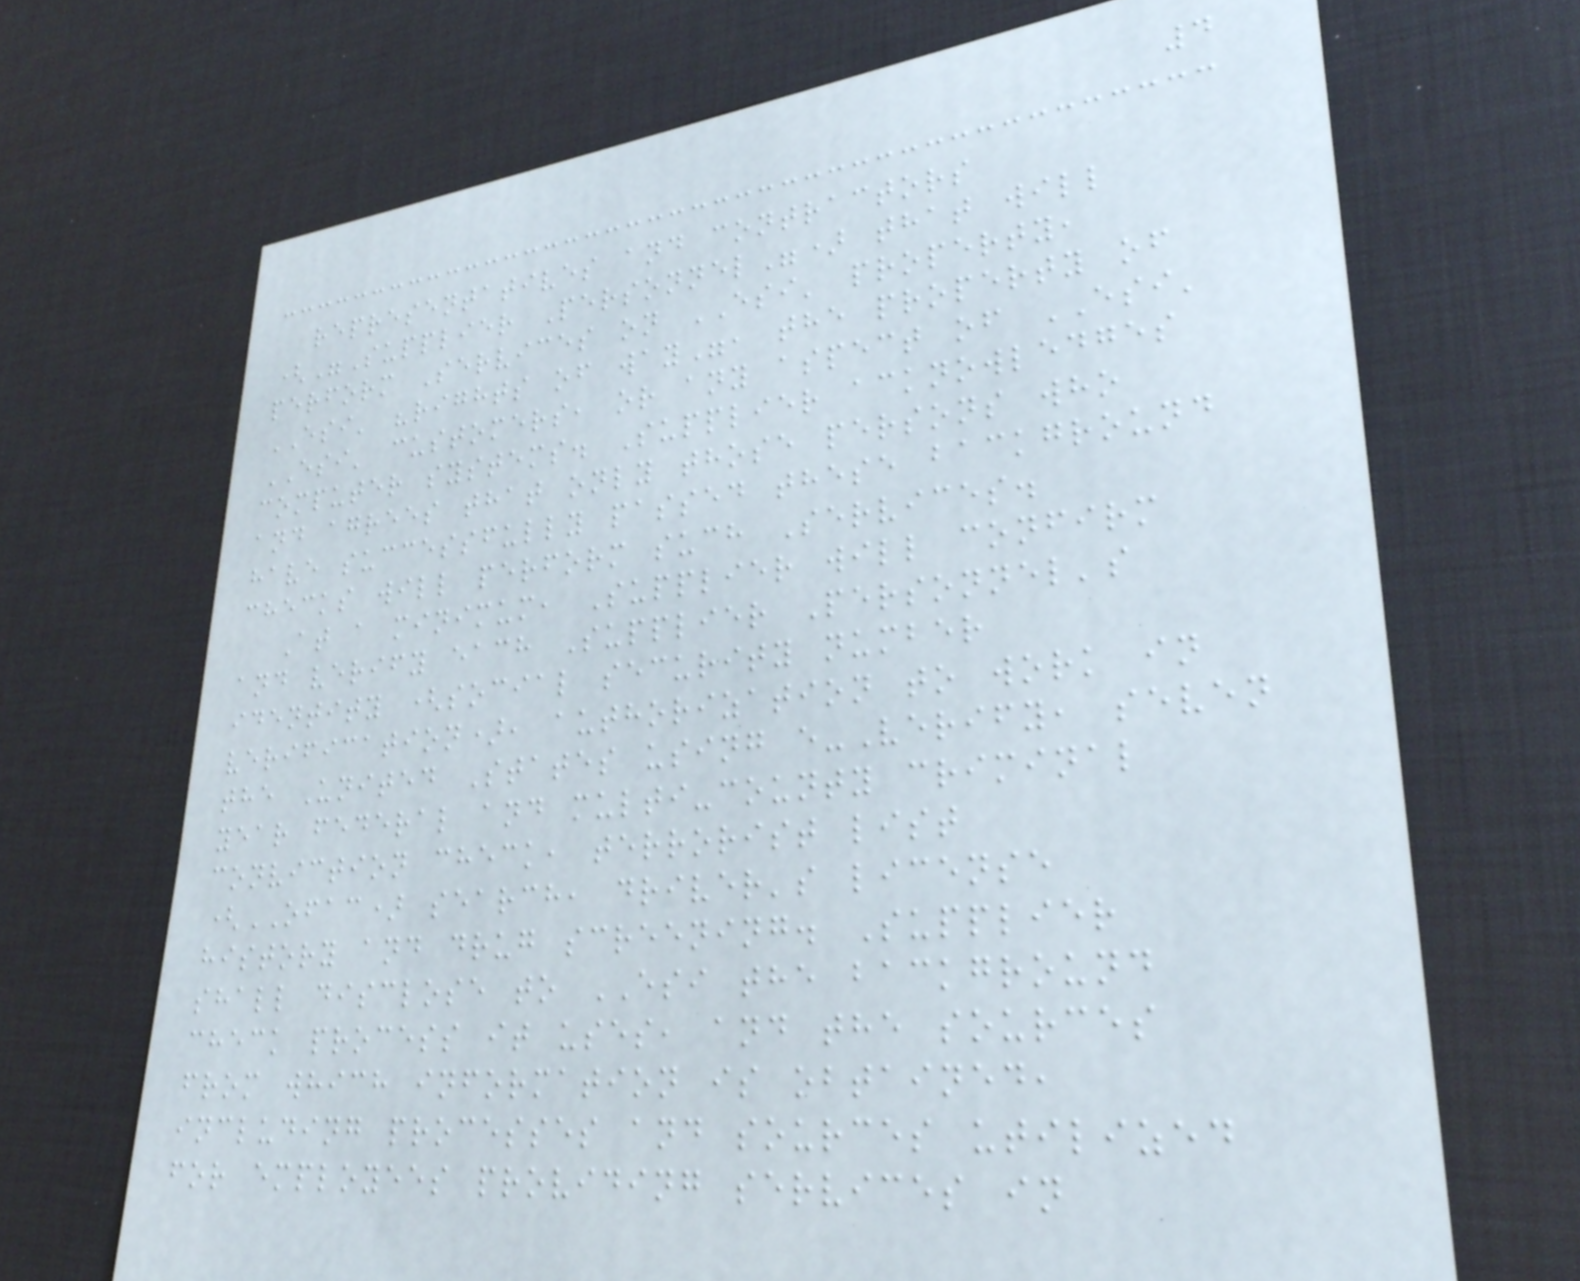4
representatives and contractors
("Supplier Personnel") that will
perform Services on ESI' property,
ESI' "rights of way", the property of
ESI' customers, or any aspect of ESI'
computer systems. Supplier acknowledges
and agrees that only those persons who
have successfully passed these background
checks will perform such Services.
At a minimum, Supplier will confirm
and verify each Supplier Personnel's
identity (social security number
verification), authorization to work in
the United States using e-Verify, seven
year federal and multi-county criminal
conviction check, terrorist list
(OFAC) search, driver's license
history and drug screening. Supplier
shall disclose to ESI the background
check process it uses, and the sources
from which information is obtained,
including processes and sources utilized
for employees providing services in
